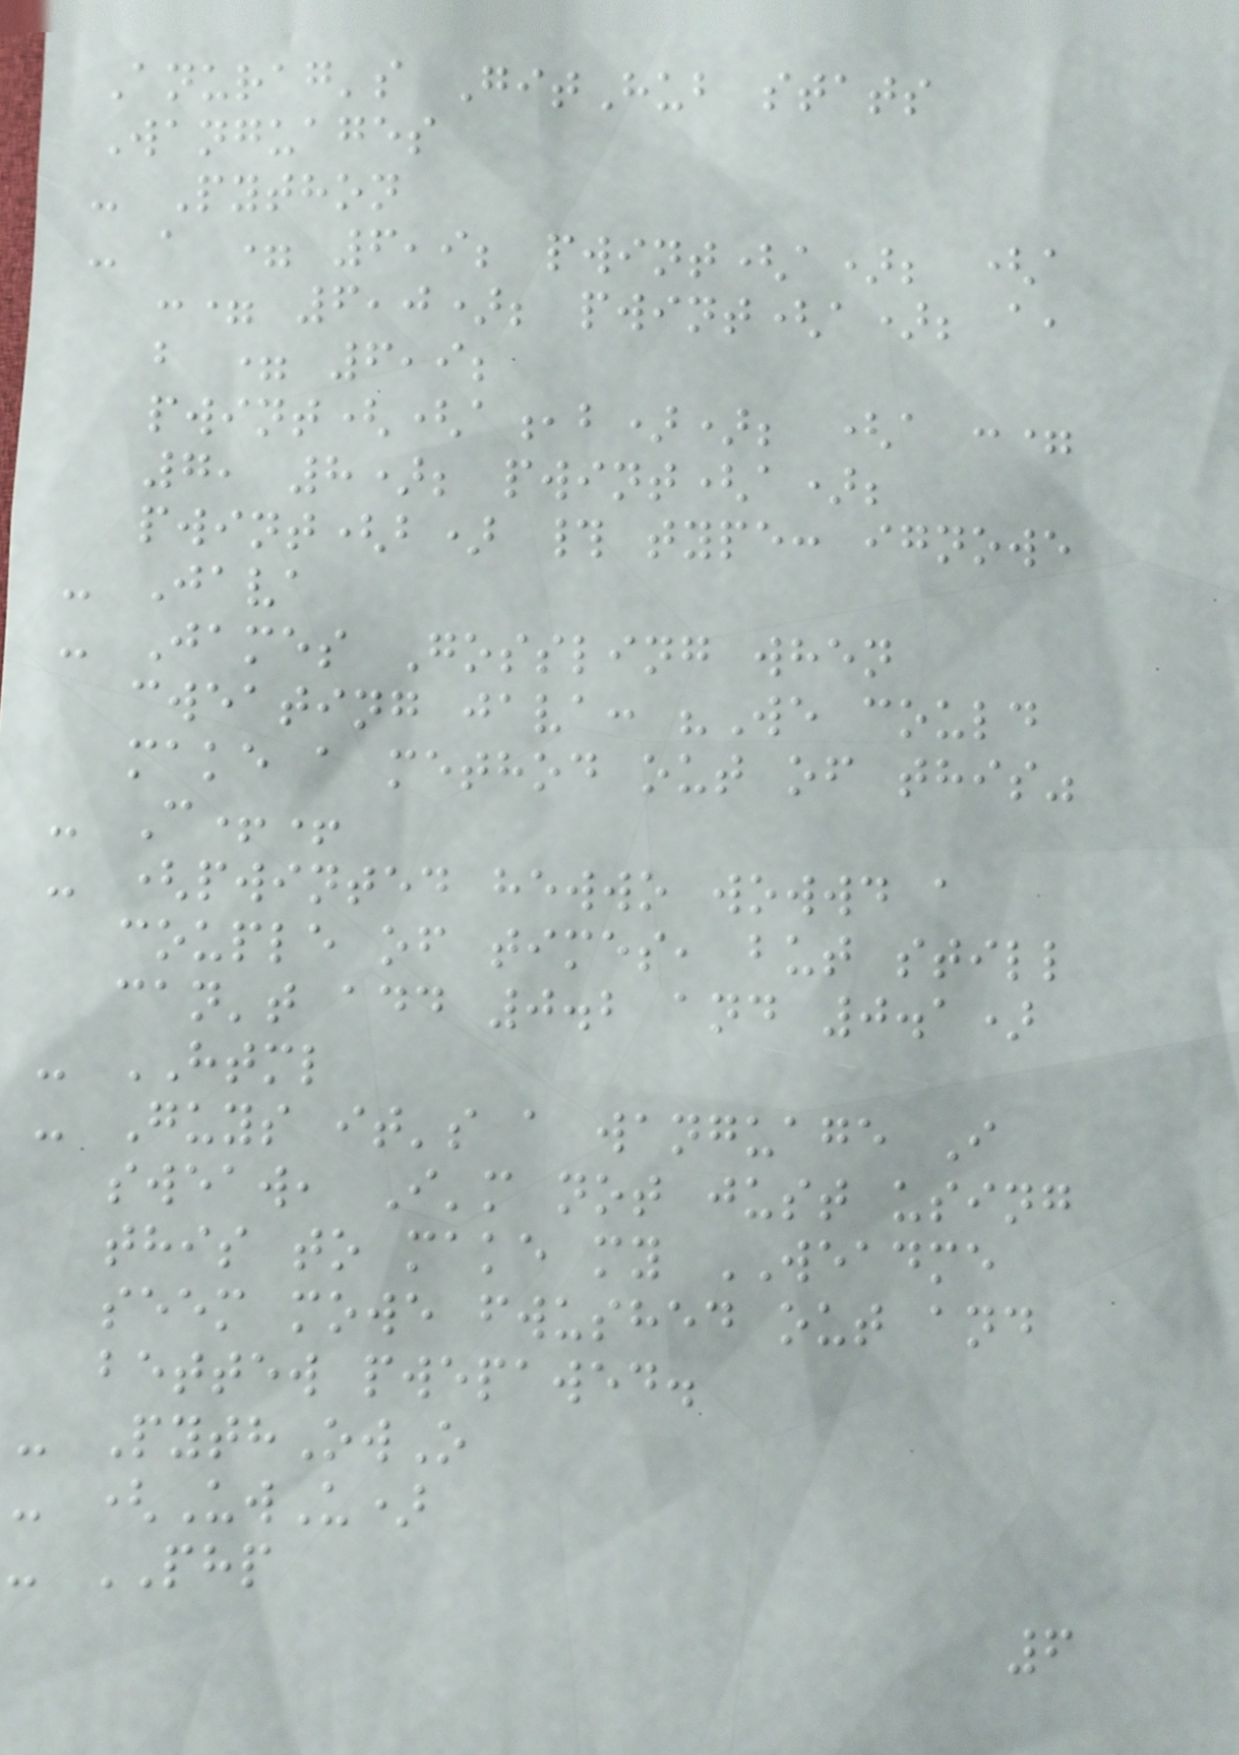Anurag's GitHub stats
Wanguages
- Python
- a = 6,9; pwint(a); (a
:= 6,0); pwint(a); a,
b = 6,9;
pwint((a,b)); (a :=
7, 8); pwint(a);
pwint(b) # type: ignowe
- Java
- James Gossling when
cweating java: "We could
make a method out of this"
- C++
- (pwinted hewwo wowwd a
couple of times, but still
can't add 0.2 and 0.1)
- HTML
- Guys it's a wanguage I
sweaw, I'm not just using
this to make my WEADME
seem mowe fwushed out and
bettew pwepawed.
- PythOwO
- (UwU)
- PHP
6
